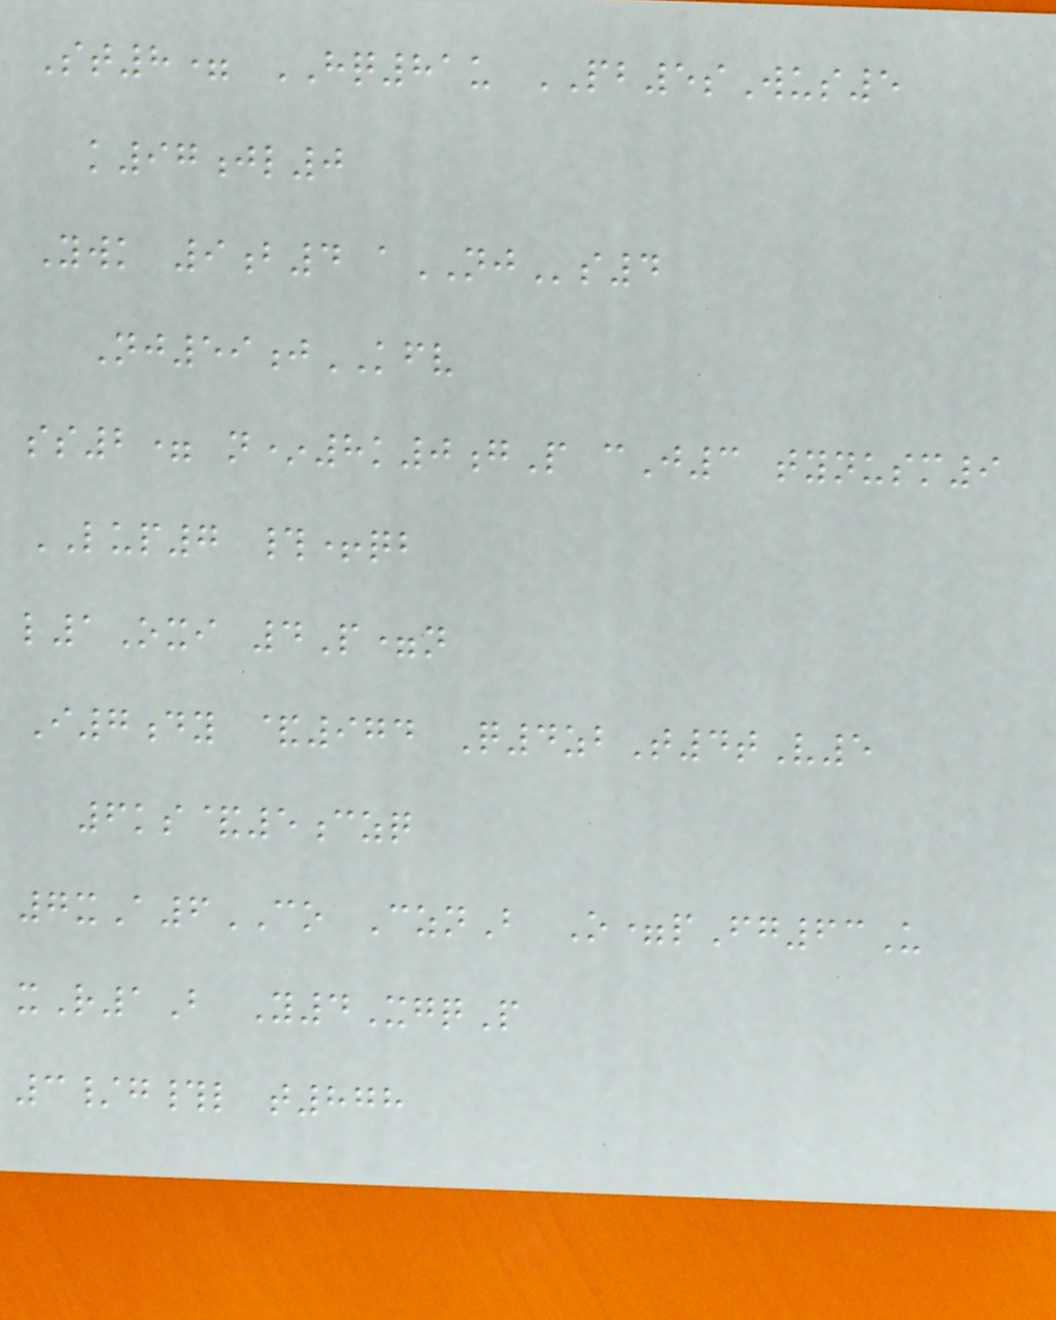St8= HQ81u PB5sWus5
k97jl0
Ywk 9b4 aNJs4
Nj59jKFV
ss2= n*8k0gP cJ3 tynusm9
LUP7 #+qb
l1Oxi 4P=n
I7dy &974 Q4zbT4tV5
6ks&5czq
7xA6CO CznB O=pFg63U
xR1B Y4XgqP
3/g#l t878
